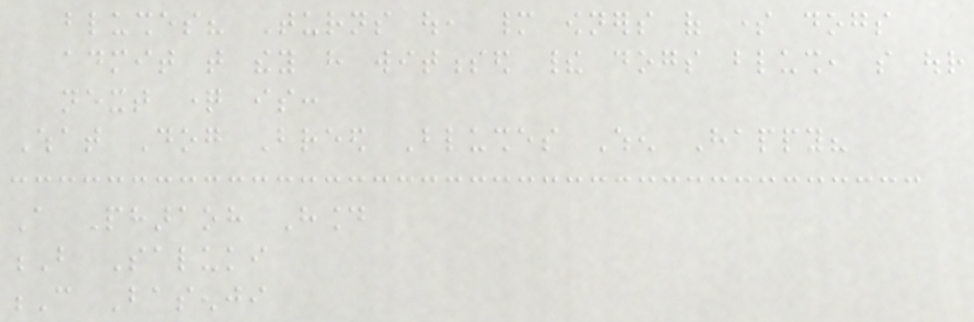blushes? Turns out, many owners of some dogs
admit that they have witnessed their dogs blush, so our
next question is:
What Dog Breed Blushes When Happy?
A Pharaoh Hound
B Saluki
C Basenji
